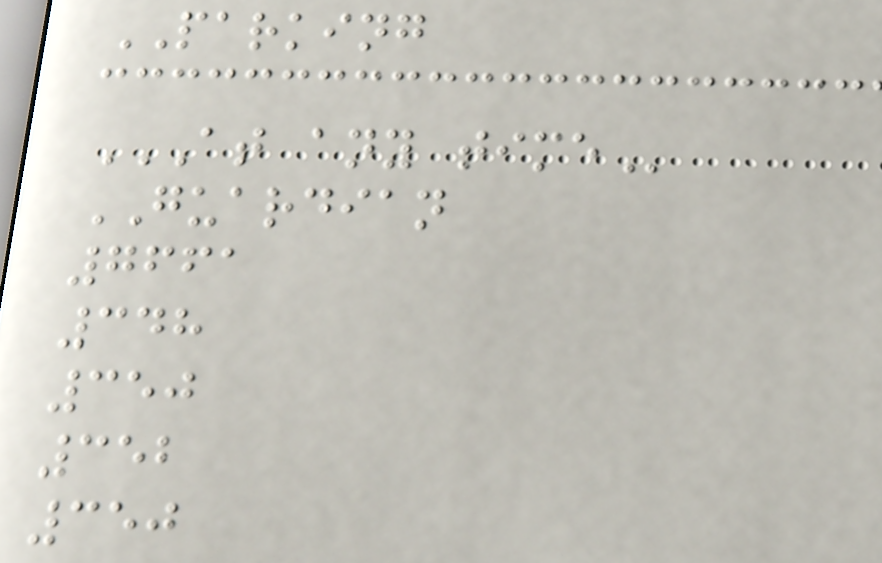PARKING
AT ANY TIME
GUARDIAN
7661
348
350
352
350
